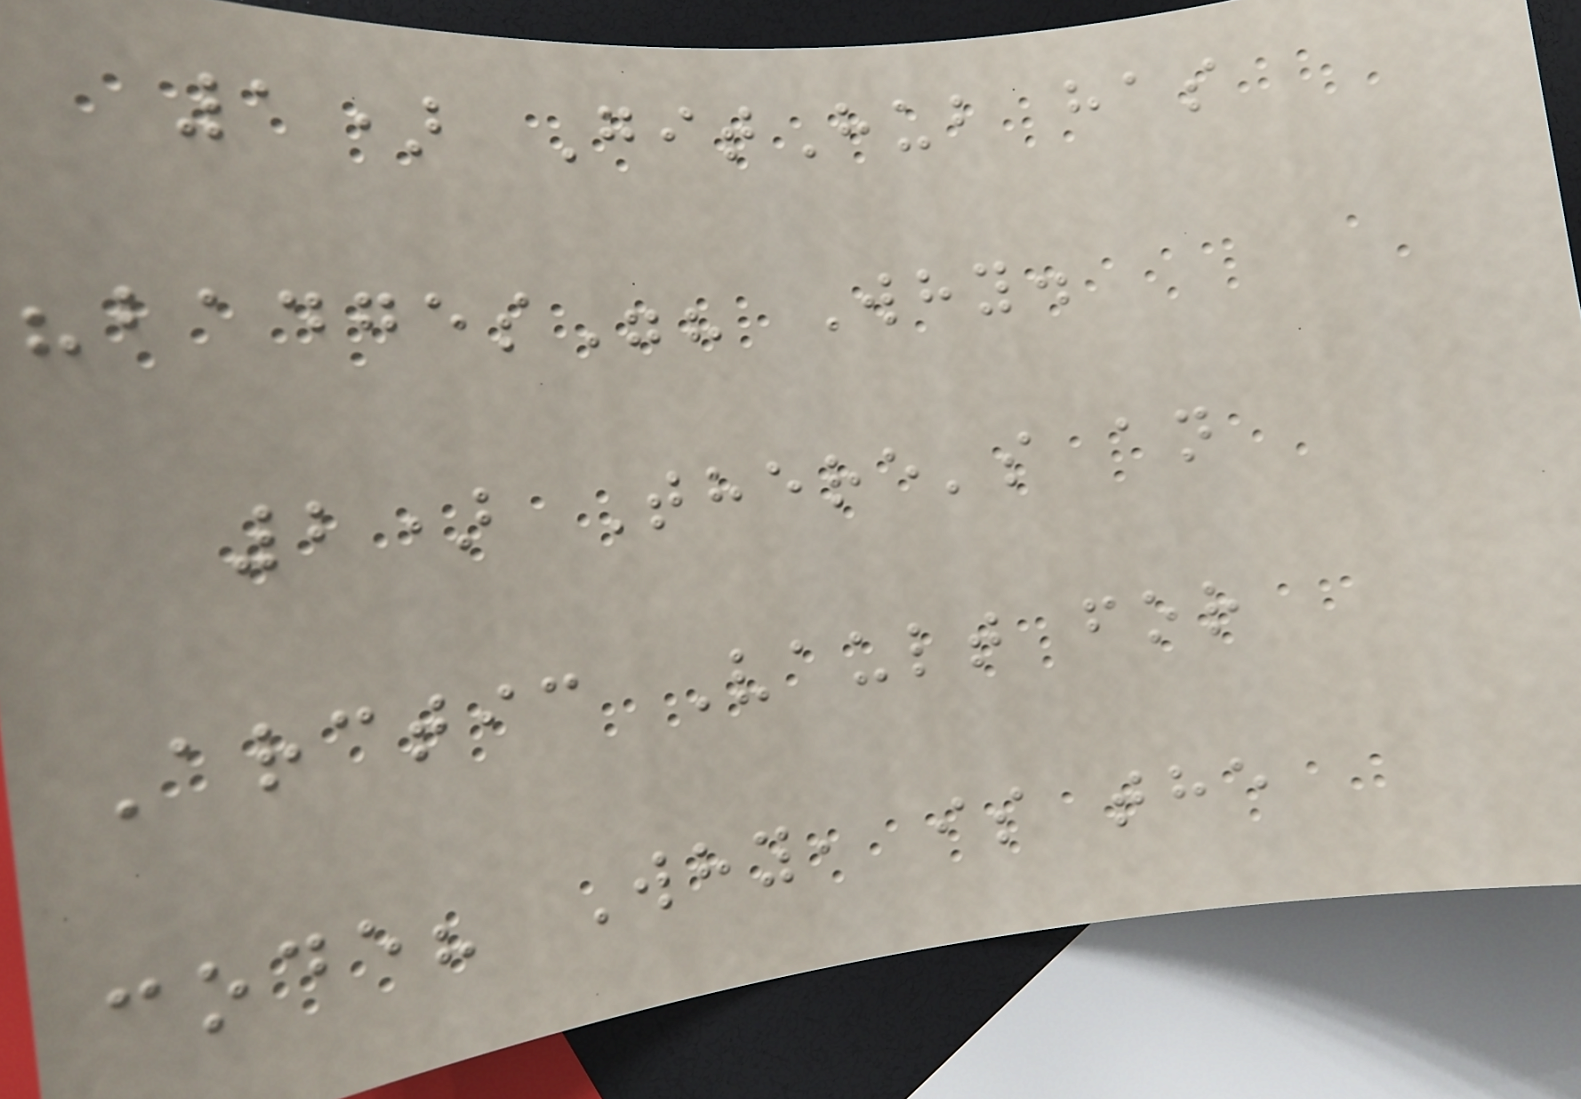1) GitHub has
"badges"? Why.
2) There's an
Arctic Vault for
code? Why, is the
